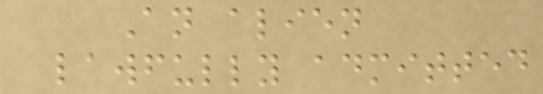An alien
lawfully admitted
